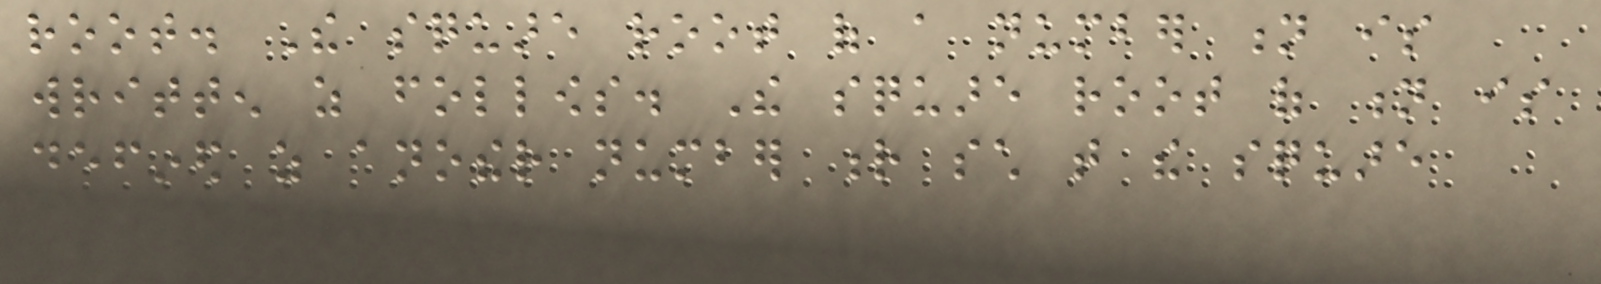root. The square root of a number n is
written as follows. The square root of n is
defined as another number r such that the square
